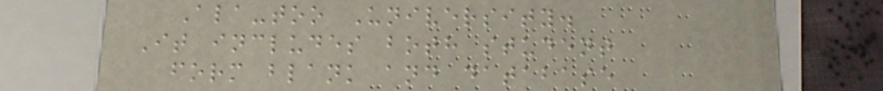Ala-too University.
It includes both student
form blank and database
